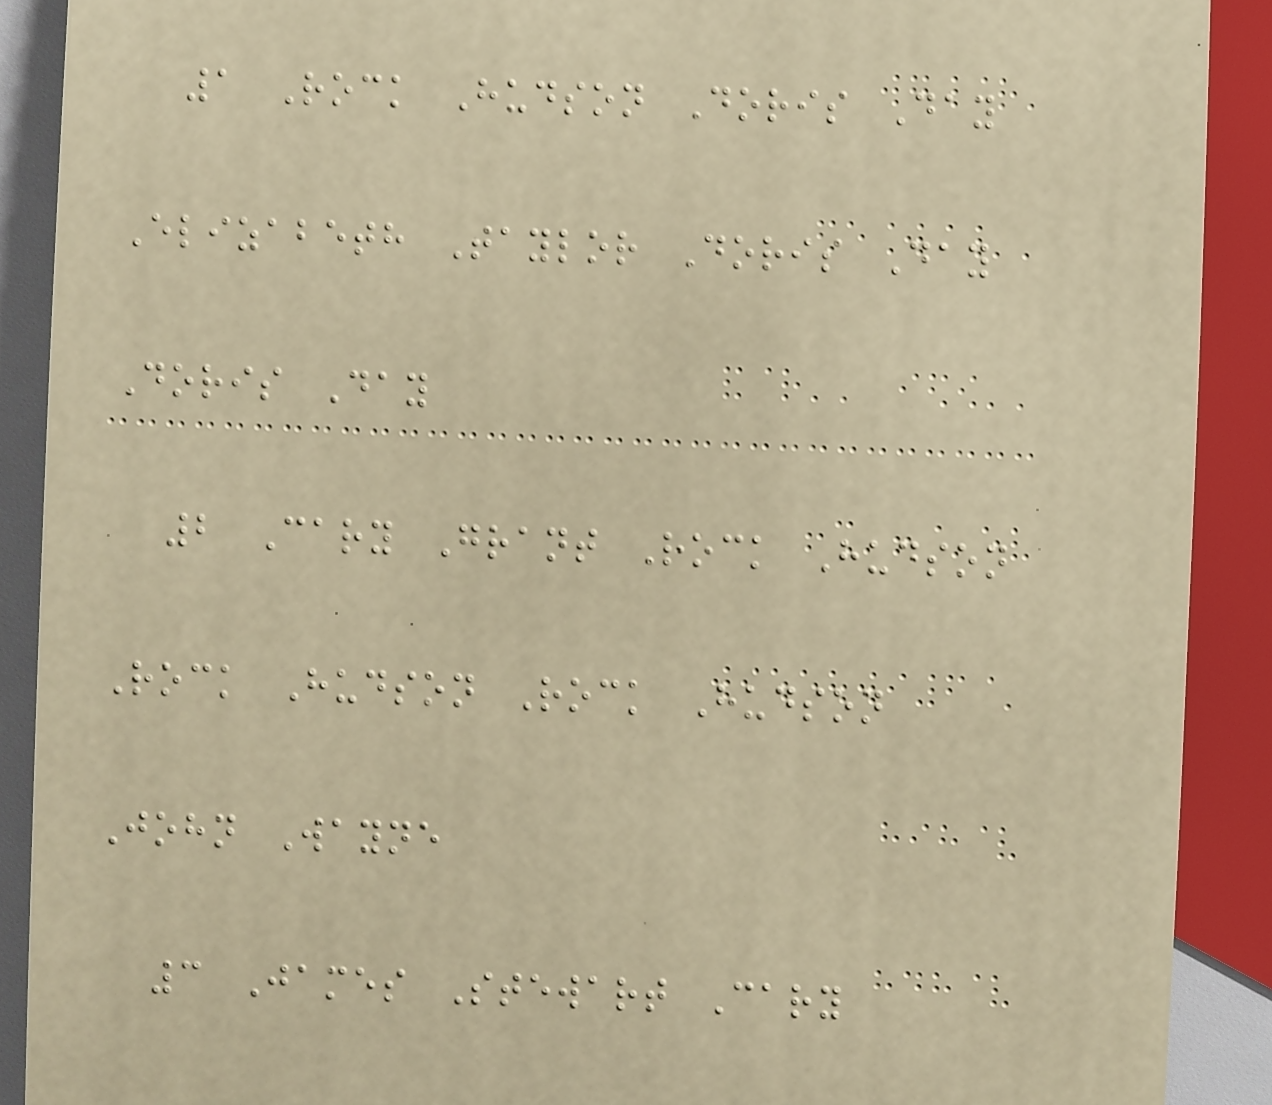1 Rock Hudson Doris Day
Elizabeth Taylor Doris Day
Doris Day
2 Cary Grant Rock Hudson
Rock Hudson Rock Hudson
John Wayne
3 James Stewart Cary
